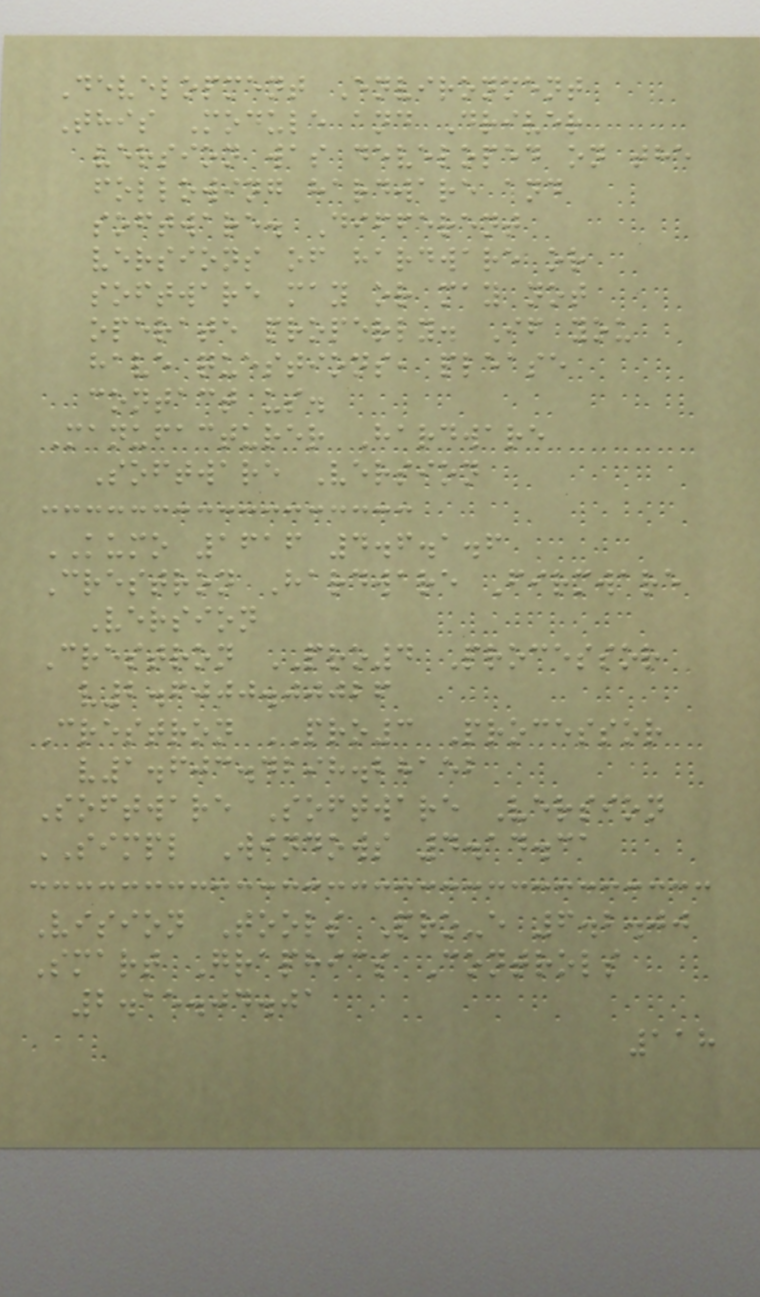Development Environment
This Module and Driver
version was developed on the
following hardware and
software. Different
versions of hardware or
software may or may not
operate properly. If you
have questions, please
contact us.
Manufacturer Hardware
Software Version
KUMO 1616 4.6.1.6
Crestron Hardware Firmware
Version
Crestron PRO4 Processor
v2.6000.00026
Crestron PRO3 Processor
v1.603.4298.28152
Software Software Version
SIMPL Windows 4.14.31
Vision Tools Pro-e 6.2.00
Smart Graphics Controls
2.15.04.01
118
